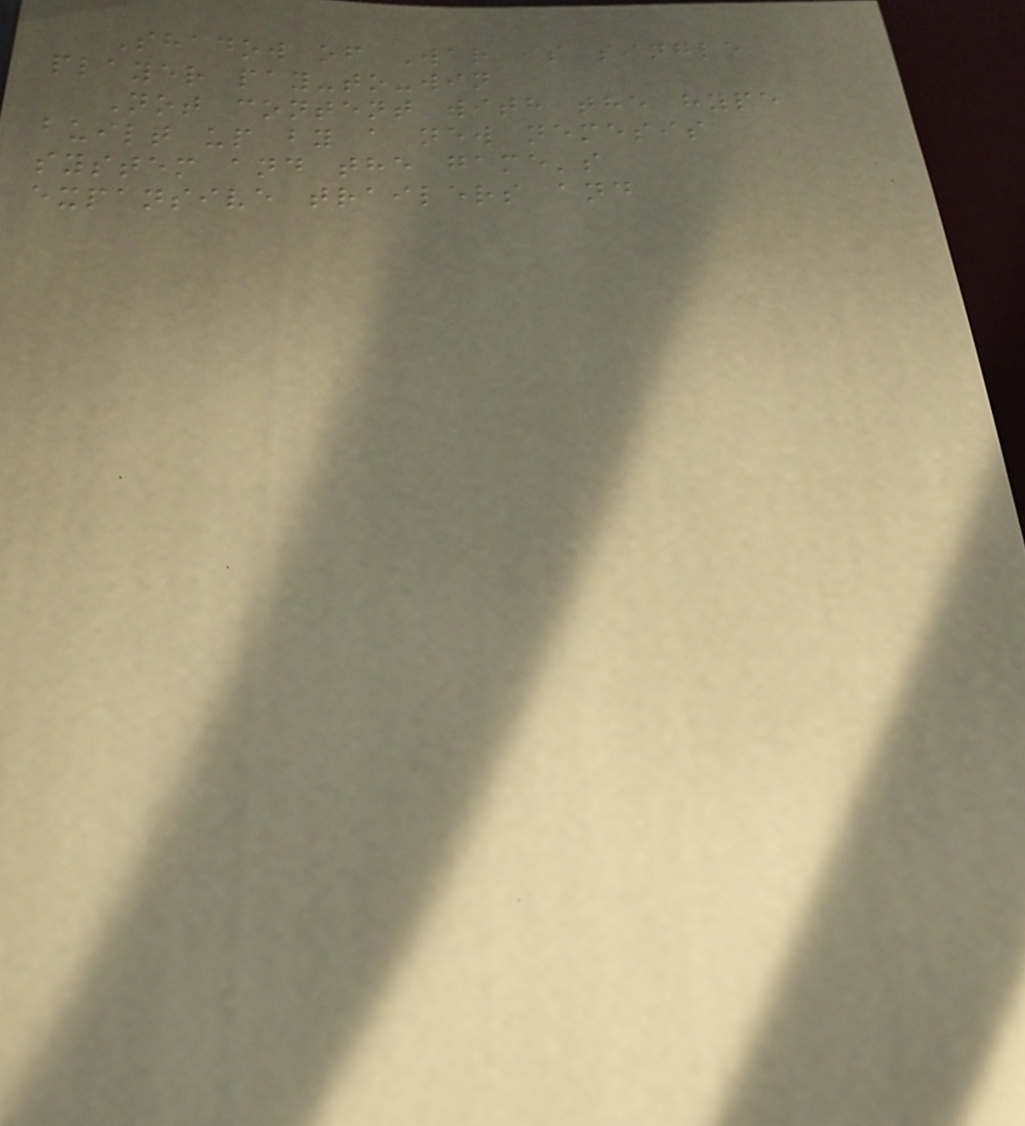Shadow of War is single
player pay-to-win
Not content with the hype
built up by a new nemesis
system and the game's
expansive trailers and
